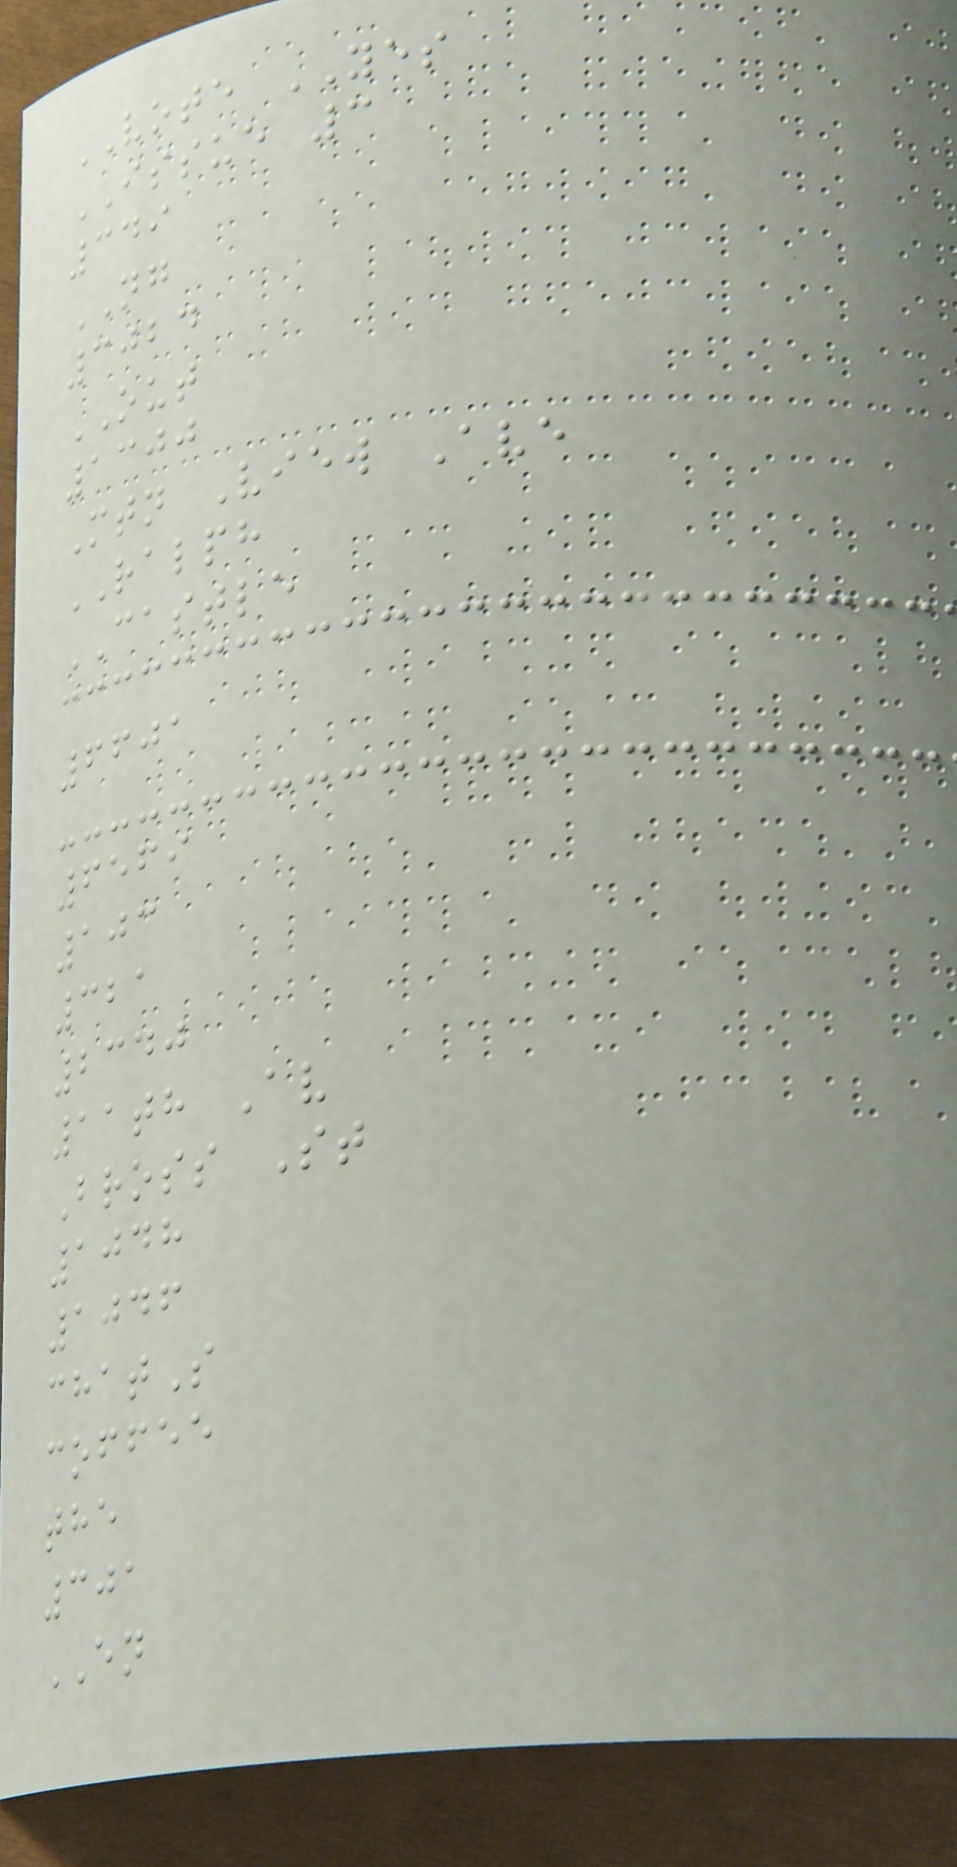VOTE YES
ISSUE 3
349
NG
3024
OUT
1300
Mtn View Ave
RALPH
CASTLE
6601
6569
103
321
2340
11th Av
Bross St
1048
1046
chatS
coffee
the
301
EN
